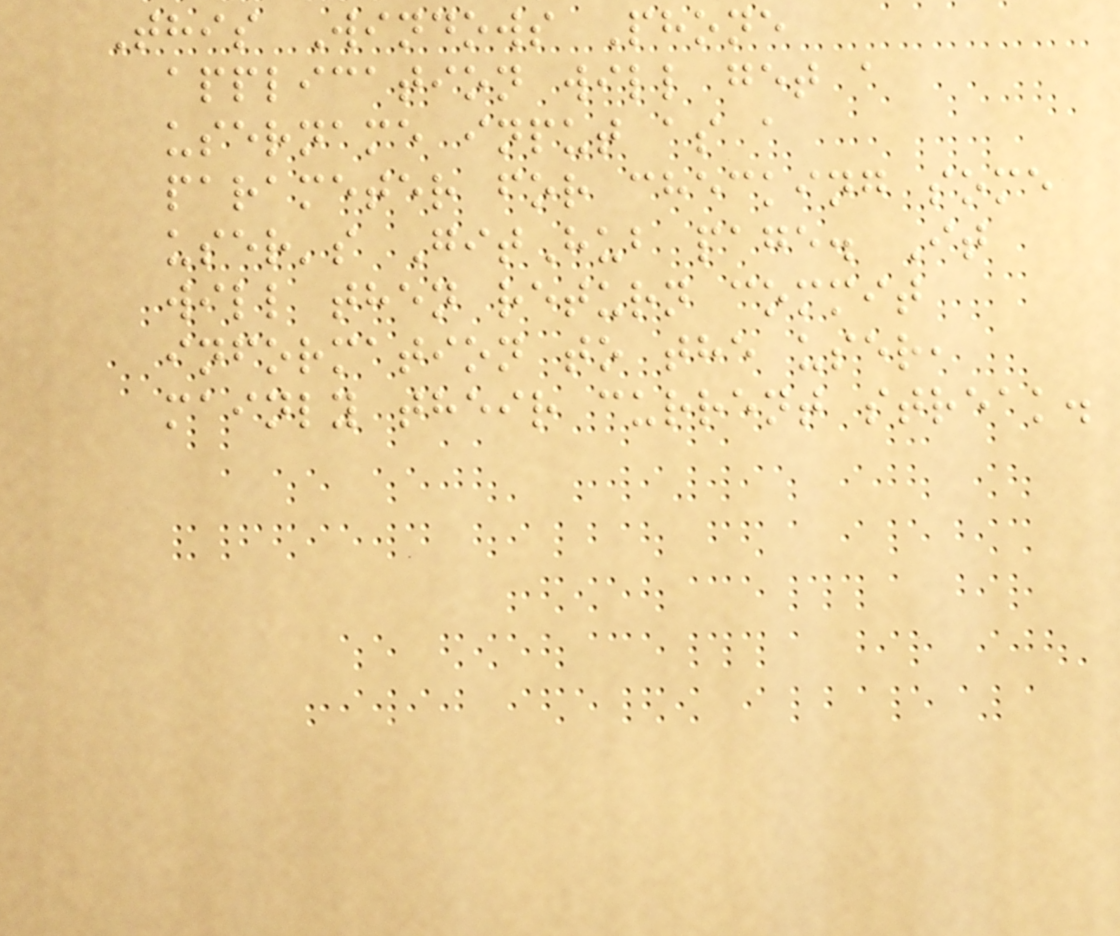This Windows Phone
application will get a
username input as a
parameter for checking some
user's GitHub page. It
will then return commit
information to the user,
mainly their current streak.
